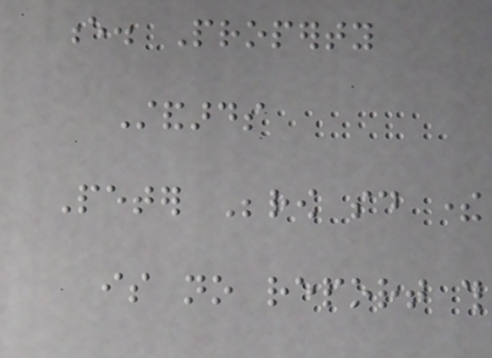e. Property
Standards
Peter Berow said there
is no report this
